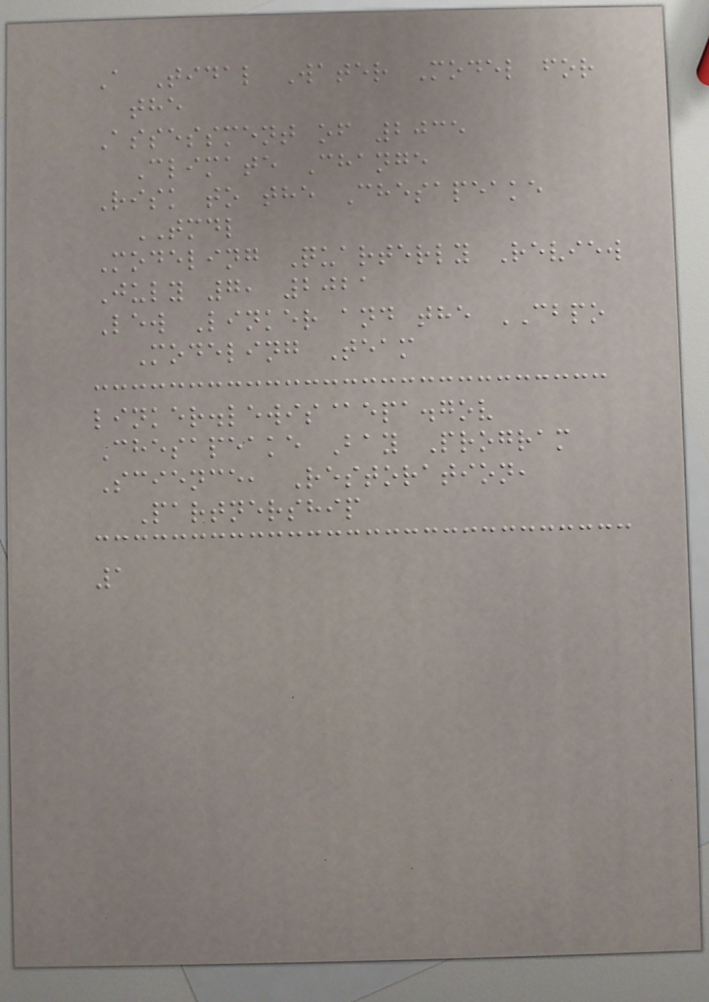A Tidal Water Model for
the
Assessment of 2035
Climate Change
Risk to the Chesapeake
TMDL
Modeling Quarterly Review
July 7, 2021
Lew Linker and the CBPO
Modeling Team
linker.lewis@epa.gov
Chesapeake Bay Program
Science, Restoration,
Partnership
1
